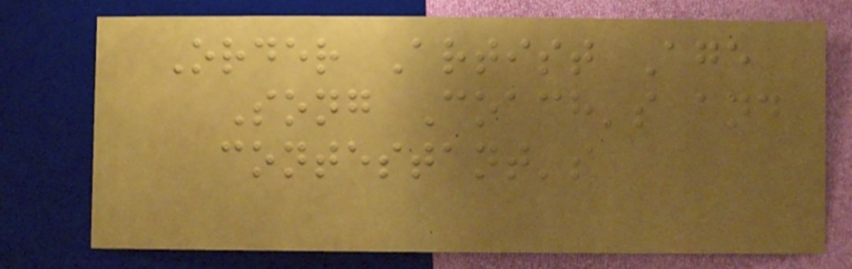Order Artist Age
Song Coach's and
contestant's
